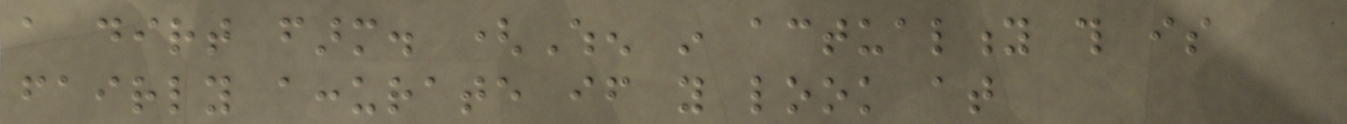a dirt farm. (When in actuality this is
fairly accurate if you look at
